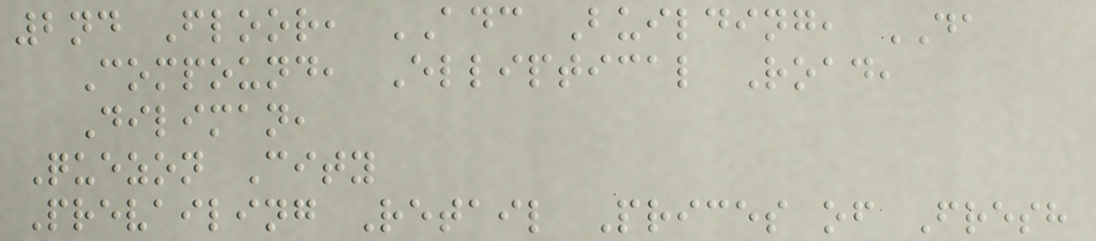2nd Floor, ADC Building, DA
Compound, Elliptical Road,
Diliman,
Quezon City
Prevailing Retail Prices of Fresh
